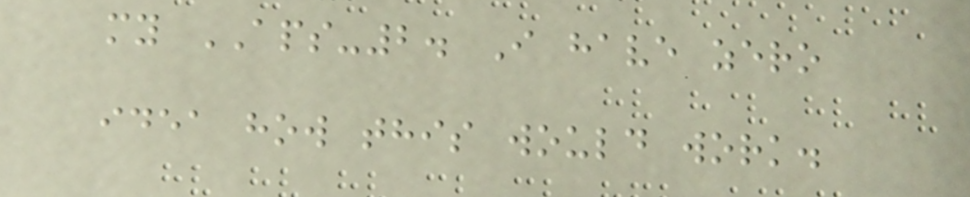my APS-2. I have zero
idea how this would work.
